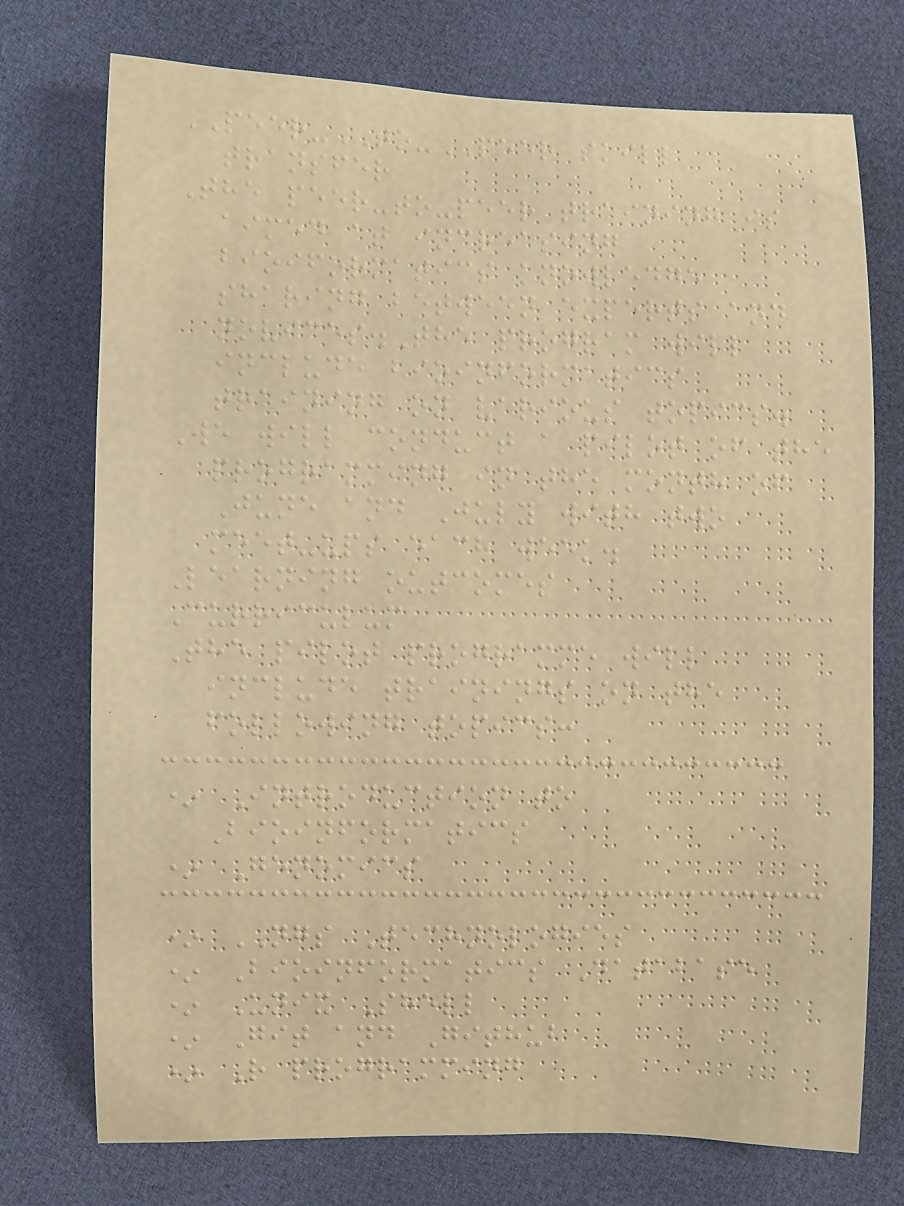PEER-TO-PEER skill
transfer
The peer-to-peer training is
aimed at increasing
bioiformatics knowledge
sharing between experts and
novices.The program will
include bioinformatics
training on various topics.
We will conduct a pilot of the
programming in the month of
June and July with two
meet-ups each week.
Learning outcomes
Curriculum
The pilot programme will
include trainings on the
following topics:
* Introduction to
Bioinformatics
* Genomics
* NGS Technologies
* Bioinformatics Database
* Unix Shell
* Git and Github
* R programming
